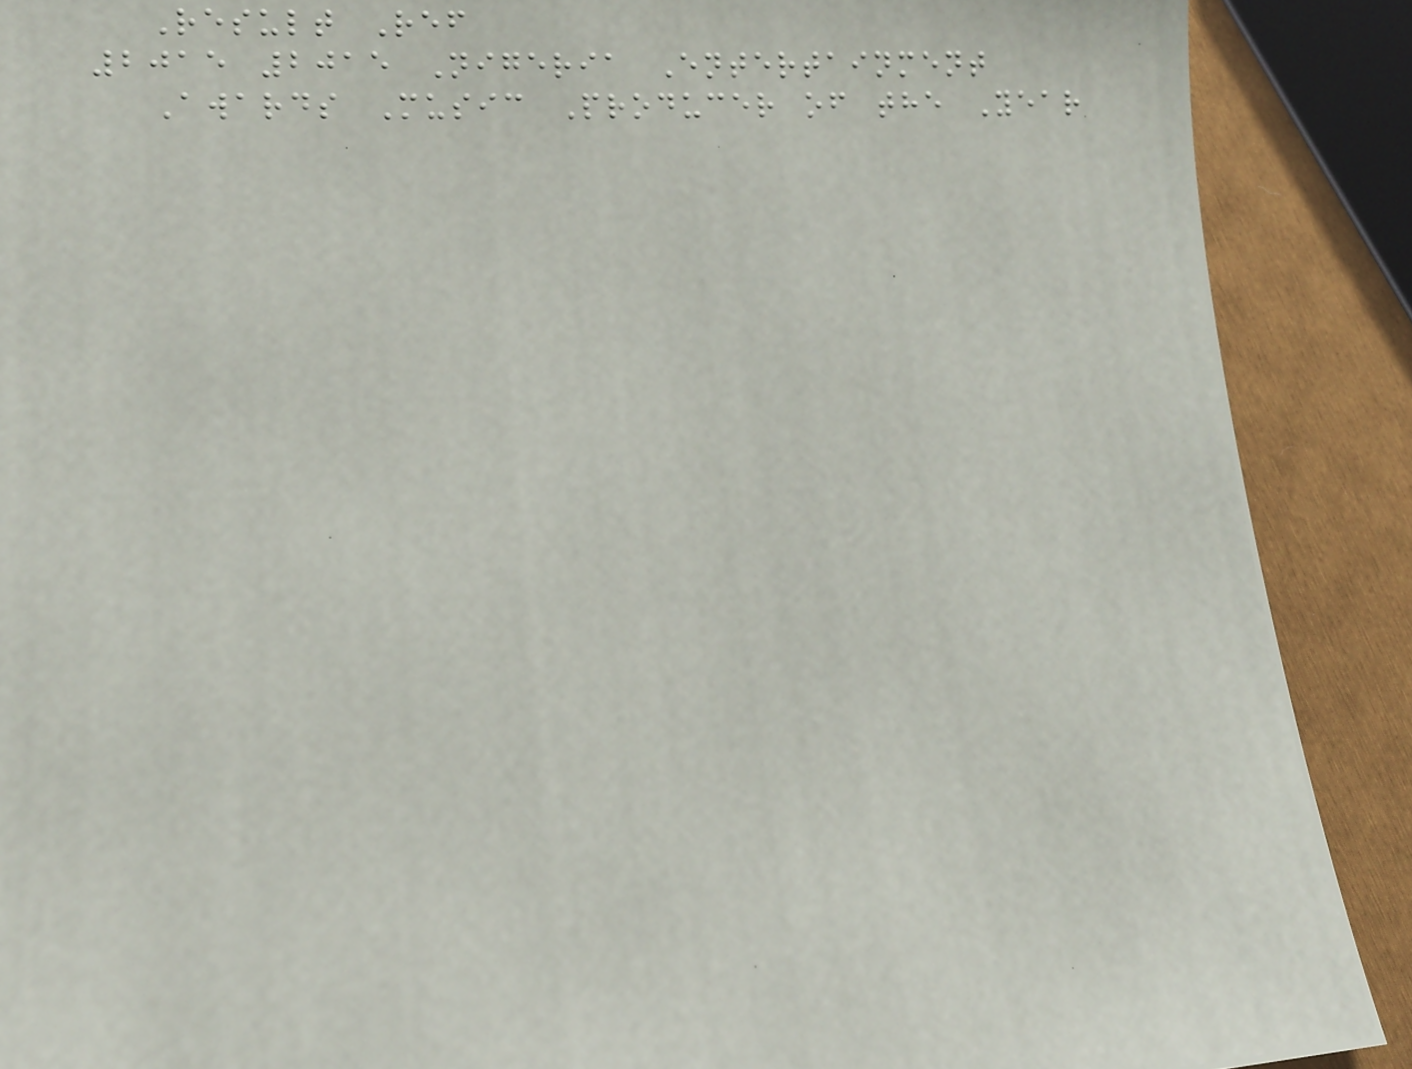Result Ref
2015 2015 Nigeria Entertainment
Awards Music Producer of the Year
